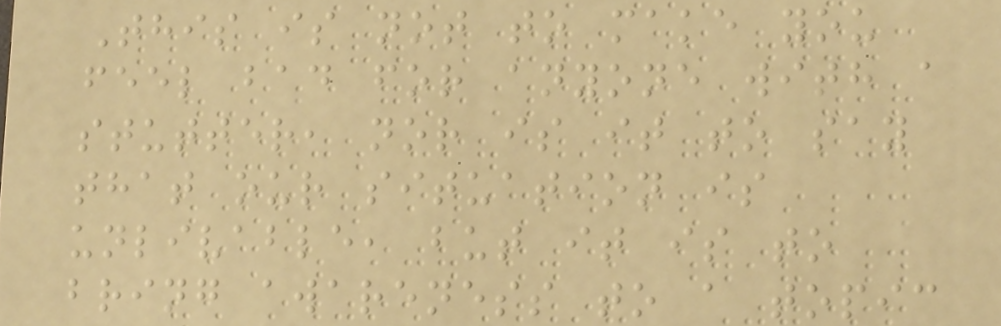This is not to make you
feel bad for anyone with a
stutter, nor is it to say
that our situation is
unlivable, but it is to
bring awareness to a topic
